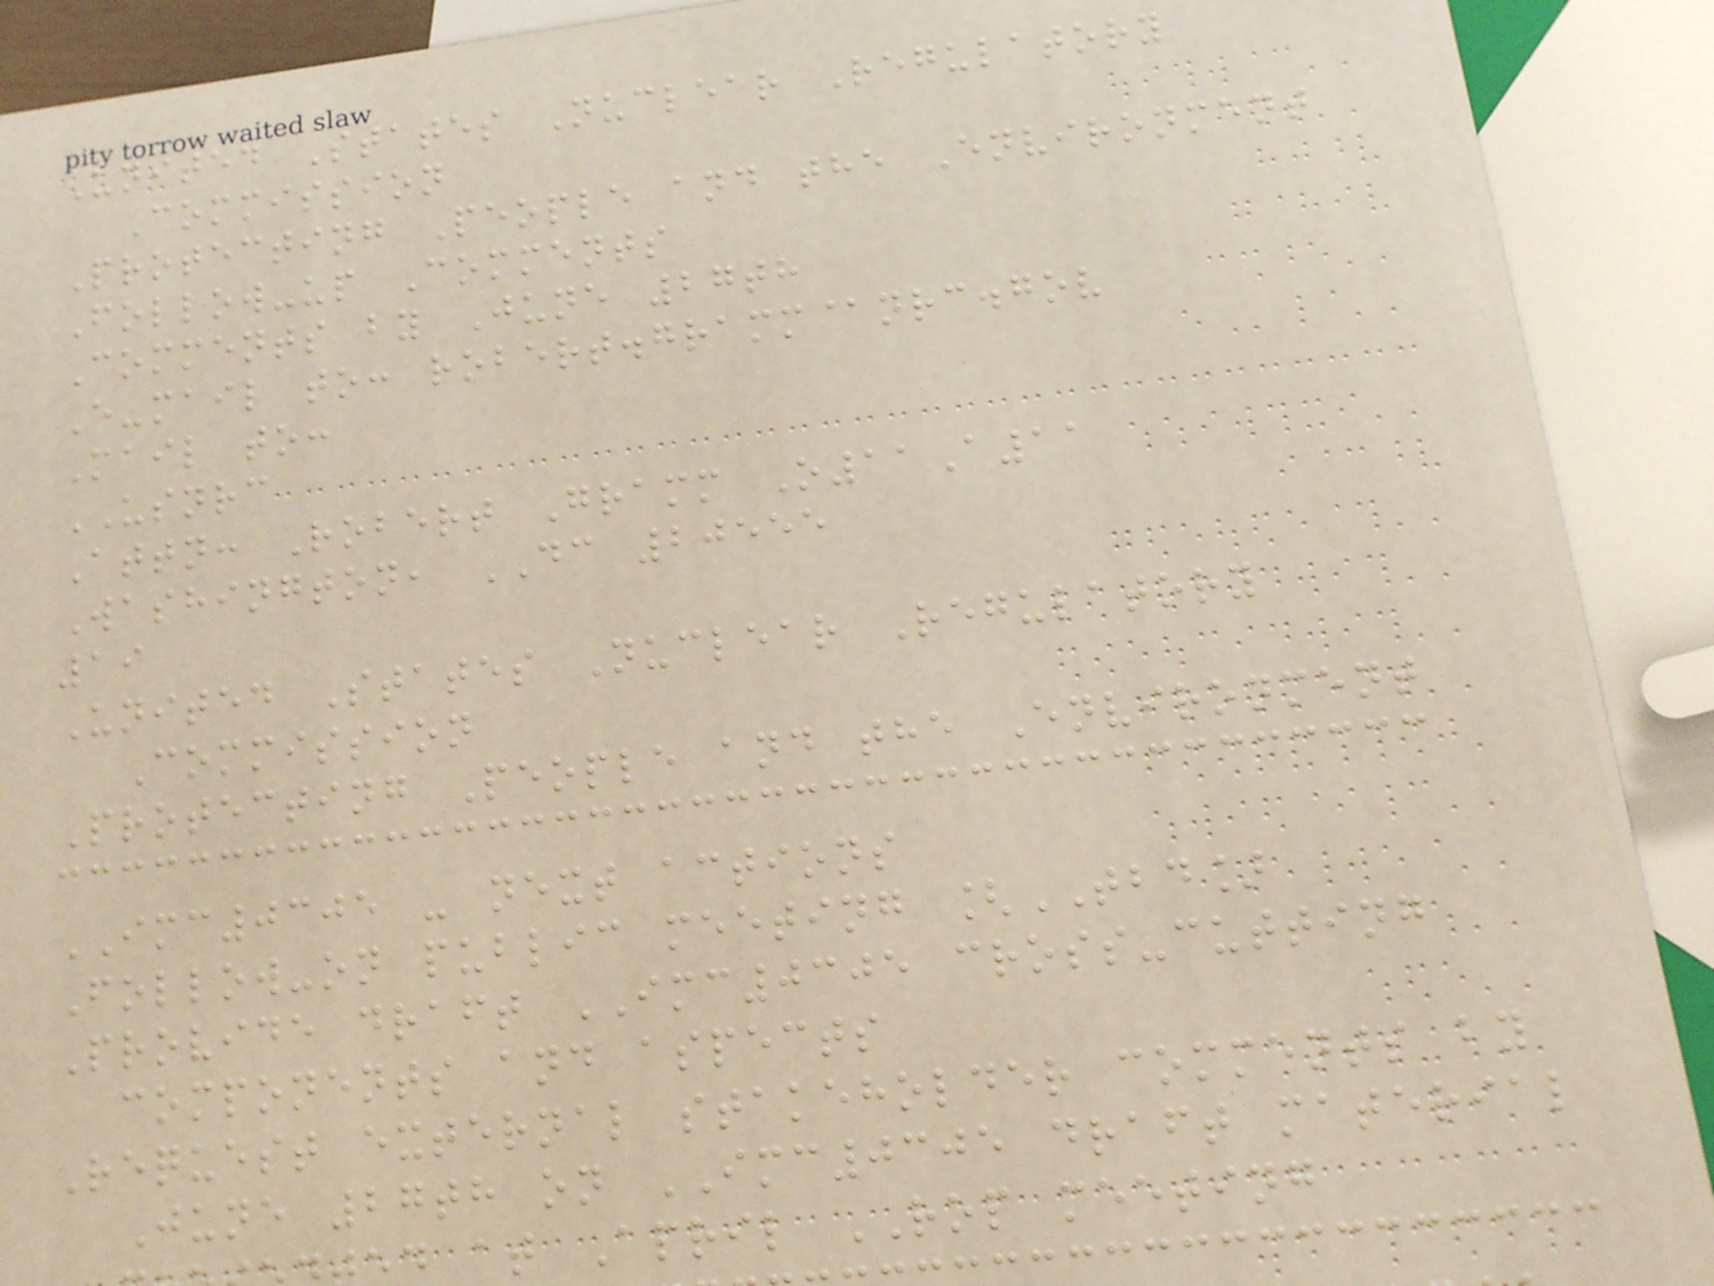United States Nuclear Regulatory
Commission
Protecting People and the Environment
Follow-up Comments
Comments by June 27th
E-mail to: robert.gramm@nrc.gov
Mail to:
USNRC
Attn: Robert Gramm O11A11
Washington, DC 20555
19
United States Nuclear Regulatory
Commission
Protecting People and the Environment
IMC0305 - next actions
Follow-on public meeting [TBD]
Provide draft IMC0305 cross-cutting
components and aspects
Request external stakeholder comments by
June 27th on IMC0305 draft material
d at April ROP meeting
